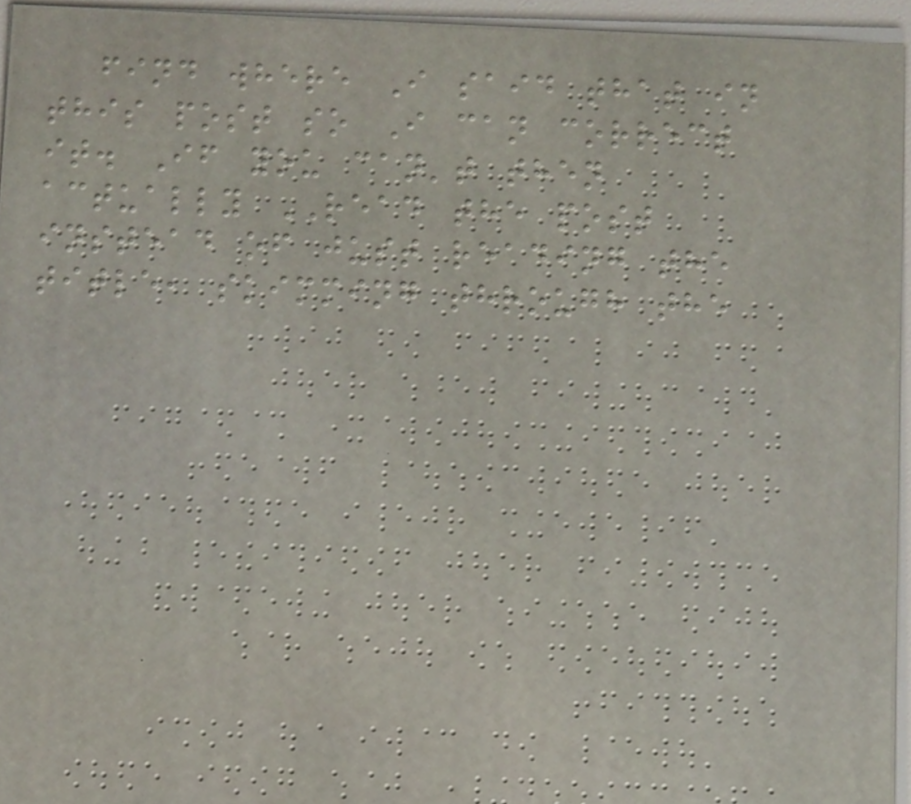find where I said that in
this post so I can correct
it. If you can't then
actually READ the post
instead of just reading the
title, skimming through the
